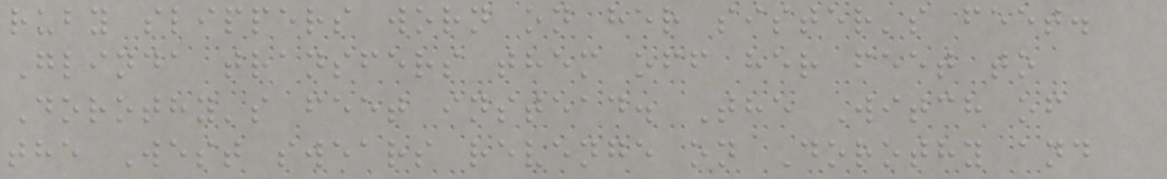ruby slippers worn on her sister's feet.
Glinda transfers them off her feet to
Dorothy's feet instead. The Witch of
the West swears revenge on Dorothy and
